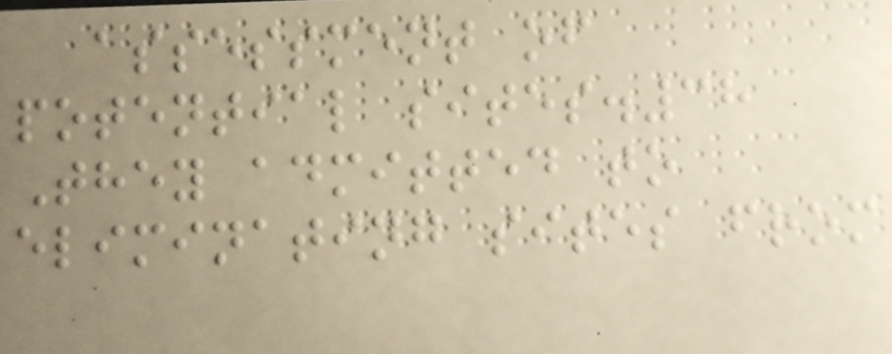assessment of
potential sites.38
They admitted to
eliminating sites from
